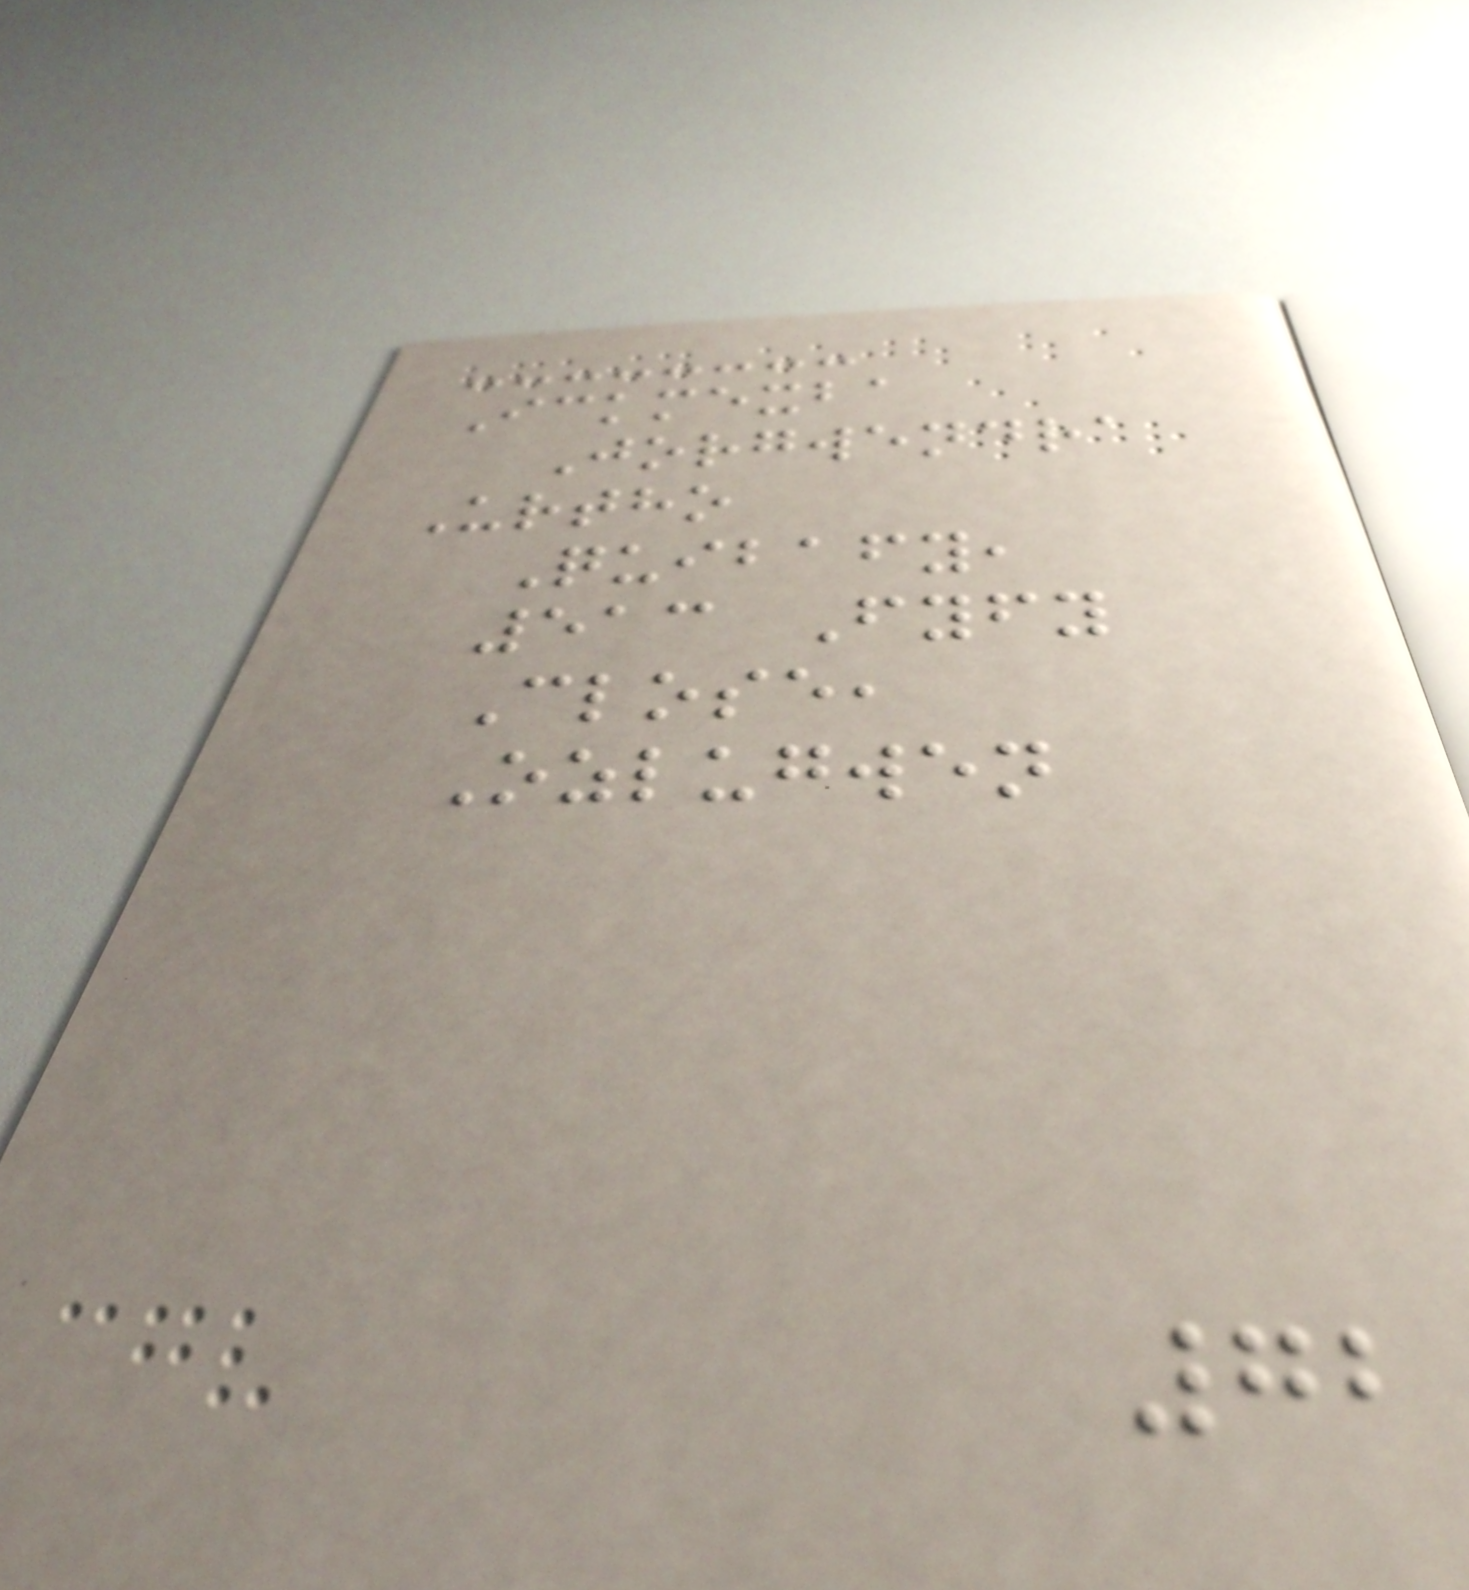Ickmexba
Jorgwendra
Urtho
Quibafy,
513 Fyfy
Close,
Ozlugwen
72
